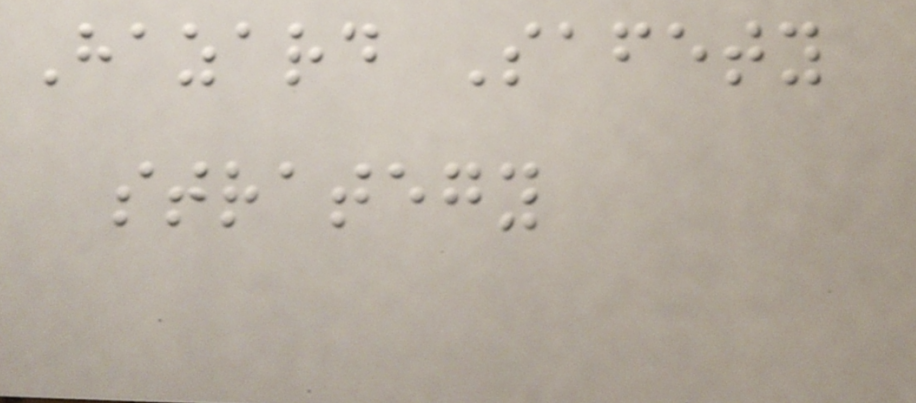Hazard Safety
strategy
